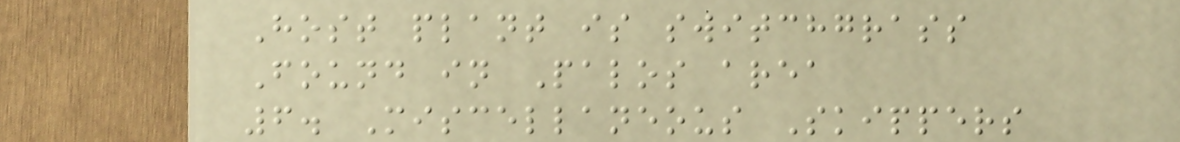Host plant is switchgrass
Found in Palos area
6. Miscellaneous Skippers
